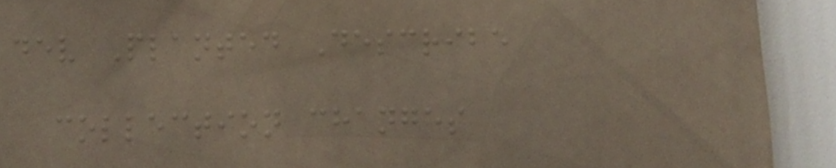dev Planted Describe
collection changes
